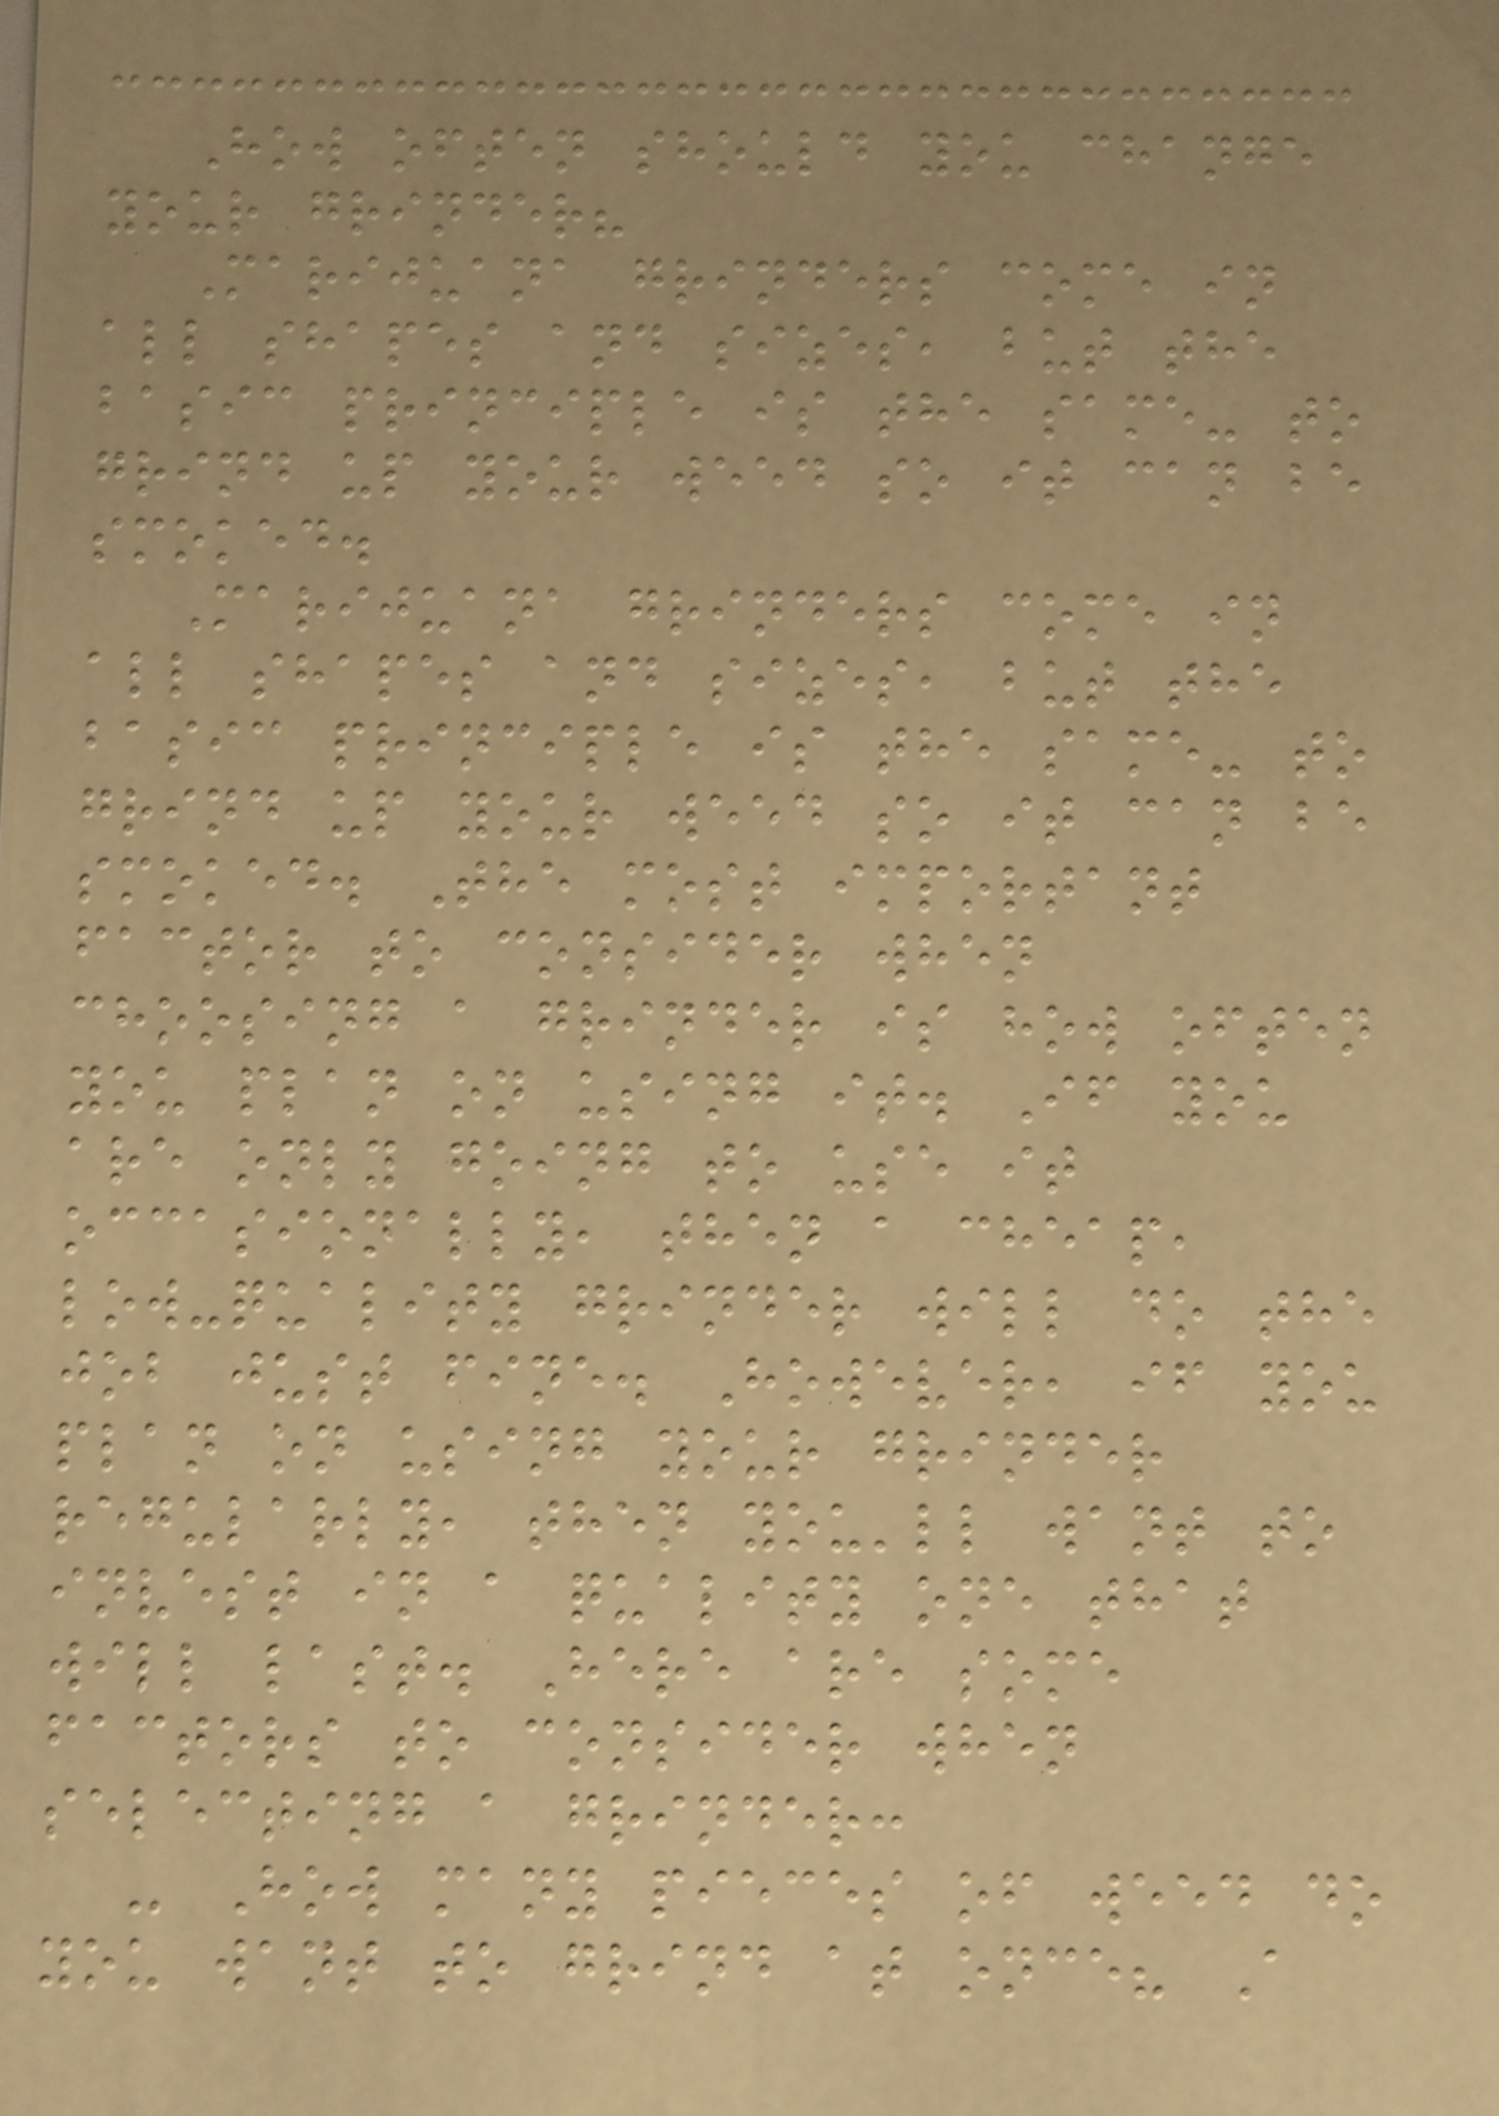How often should you change
your grinder?
Marijuana grinders come in
all shapes and sizes, but the
basic principle is the same- to
grind up your weed so it can be
smoked.
Marijuana grinders come in
all shapes and sizes, but the
basic principle is the same- to
grind up your weed so it can be
smoked. The most important
factor to consider when
choosing a grinder is how often
you plan on using it. If you
are only going to use it
occasionally, then a cheap,
low-quality grinder will do the
job just fine. However, if you
plan on using your grinder
regularly, then you'll want to
invest in a quality one that
will last. Here are some
factors to consider when
selecting a grinder:
- How many pieces of weed do
you want to grind at once? A
